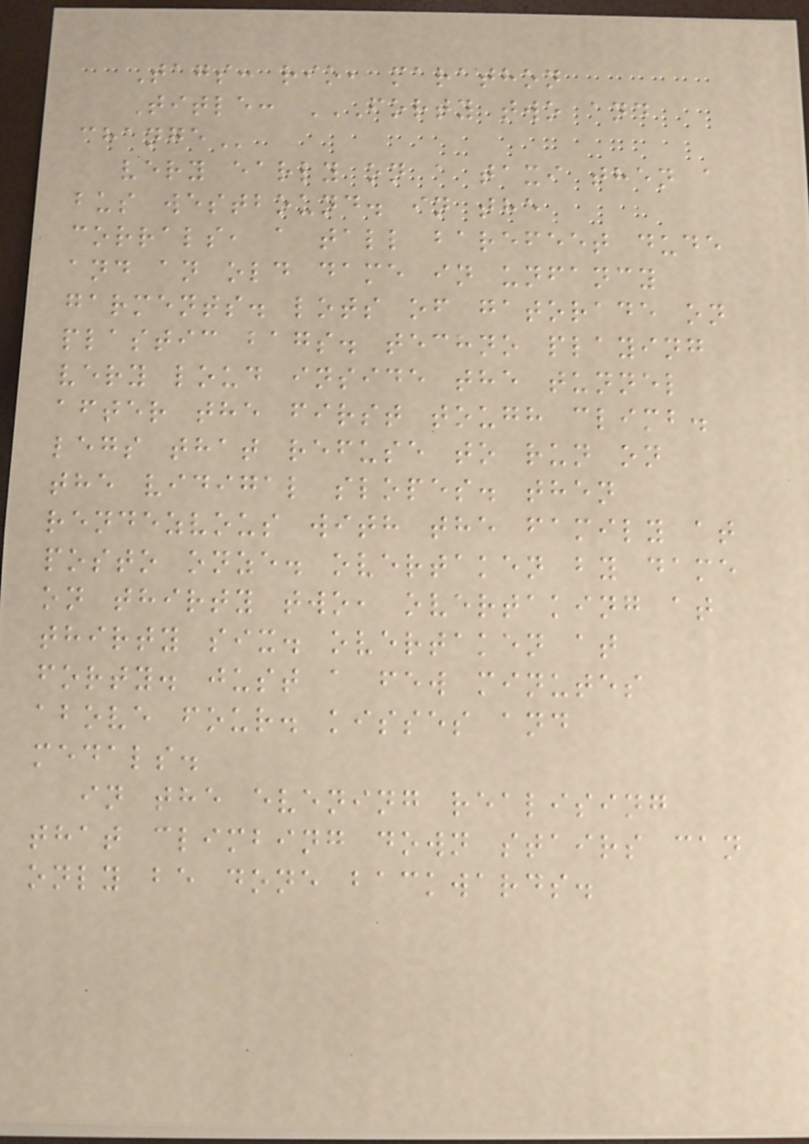Tags: rio, marathon
Title: FORTY TWO AND
CHANGE
very early on a taxi then a
bus westbound. in the
corrals, a tall barefeet dude
and an old dame in unfancy
garments. lots of gatorade on
plastic bags. techno playing
very loud inside the tunnel
after the first tough climb.
legs that refuse to run on
the vidigal slopes. then
rendezvous with the family at
posto onze. overtaken by dame
on thirty two, overtaking at
thirty six. overtaken at
forty. just a few minutes
above four. kisses and
medals.
in the evening realising
that climbing down stairs can
only be done backwards.
